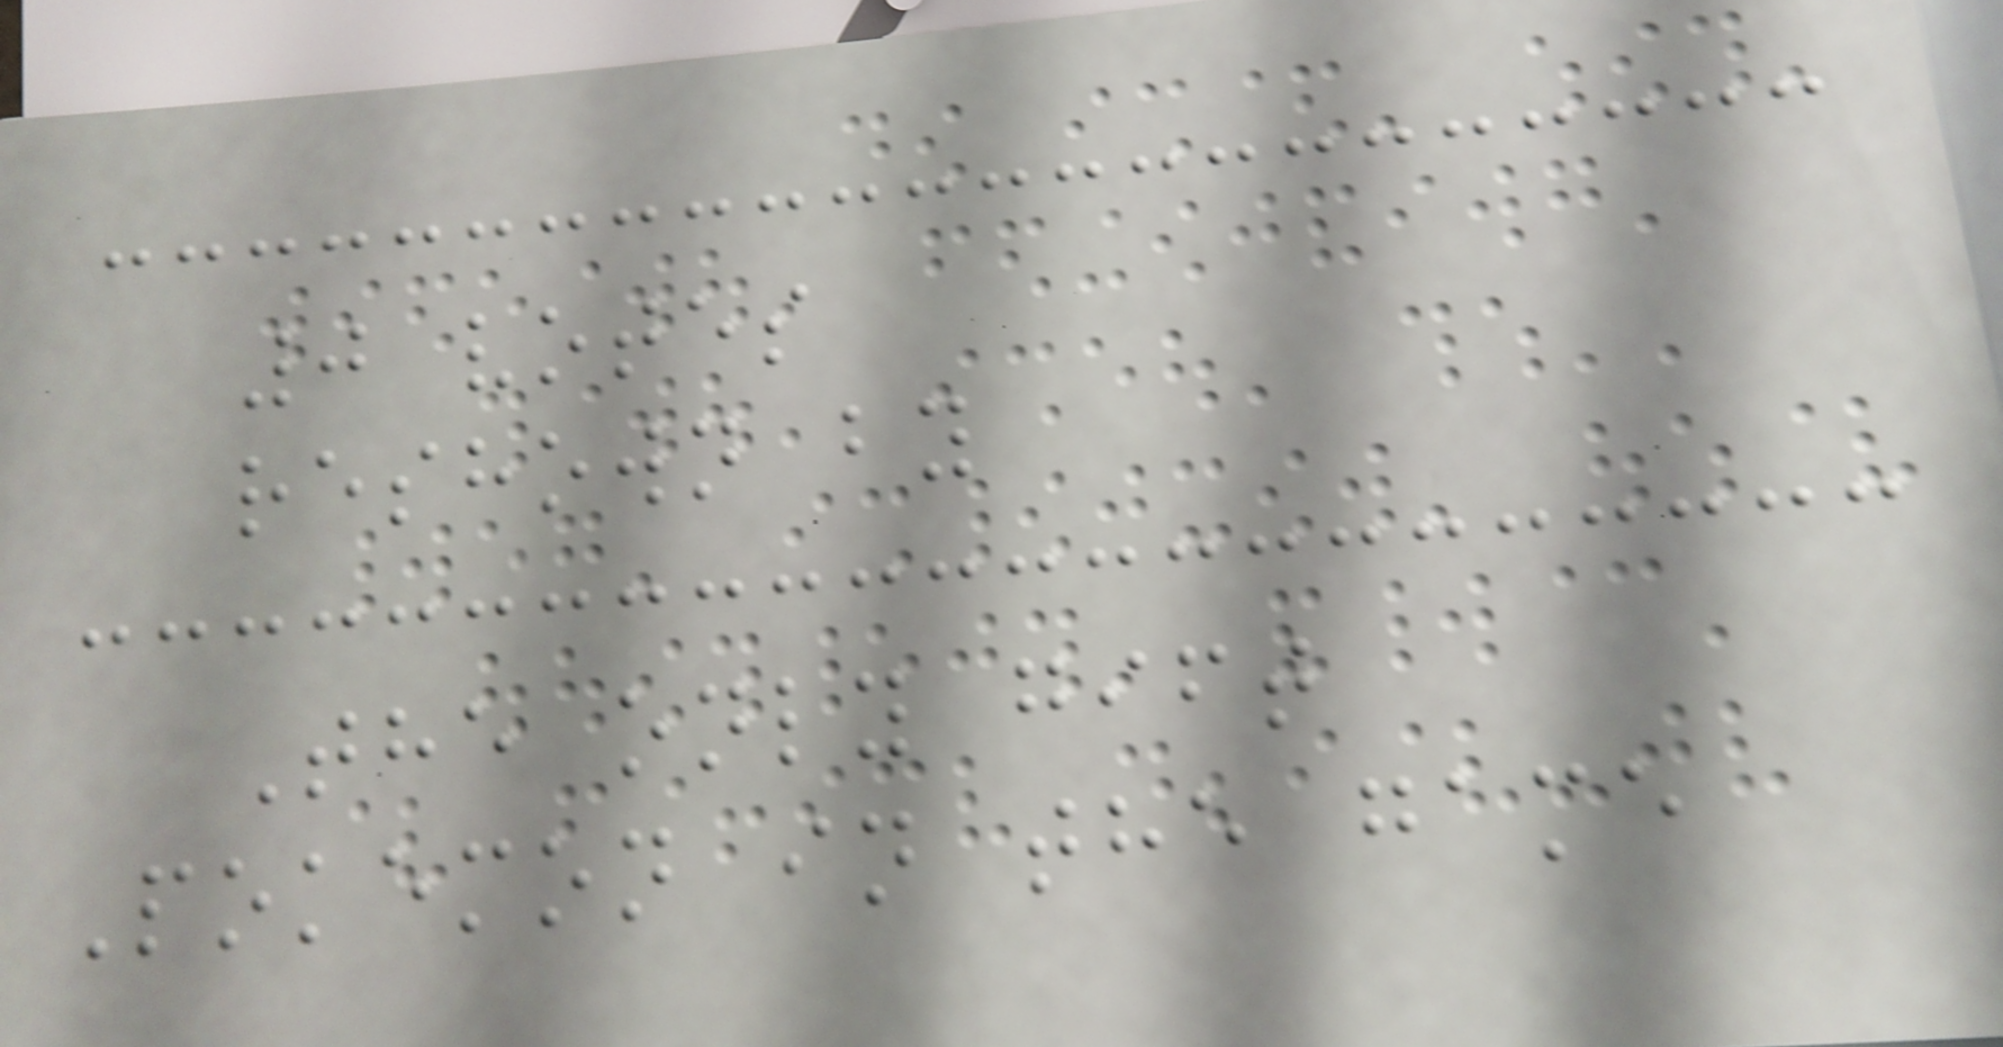0 votes
reshown by
The only gift
Pokemon in the game
